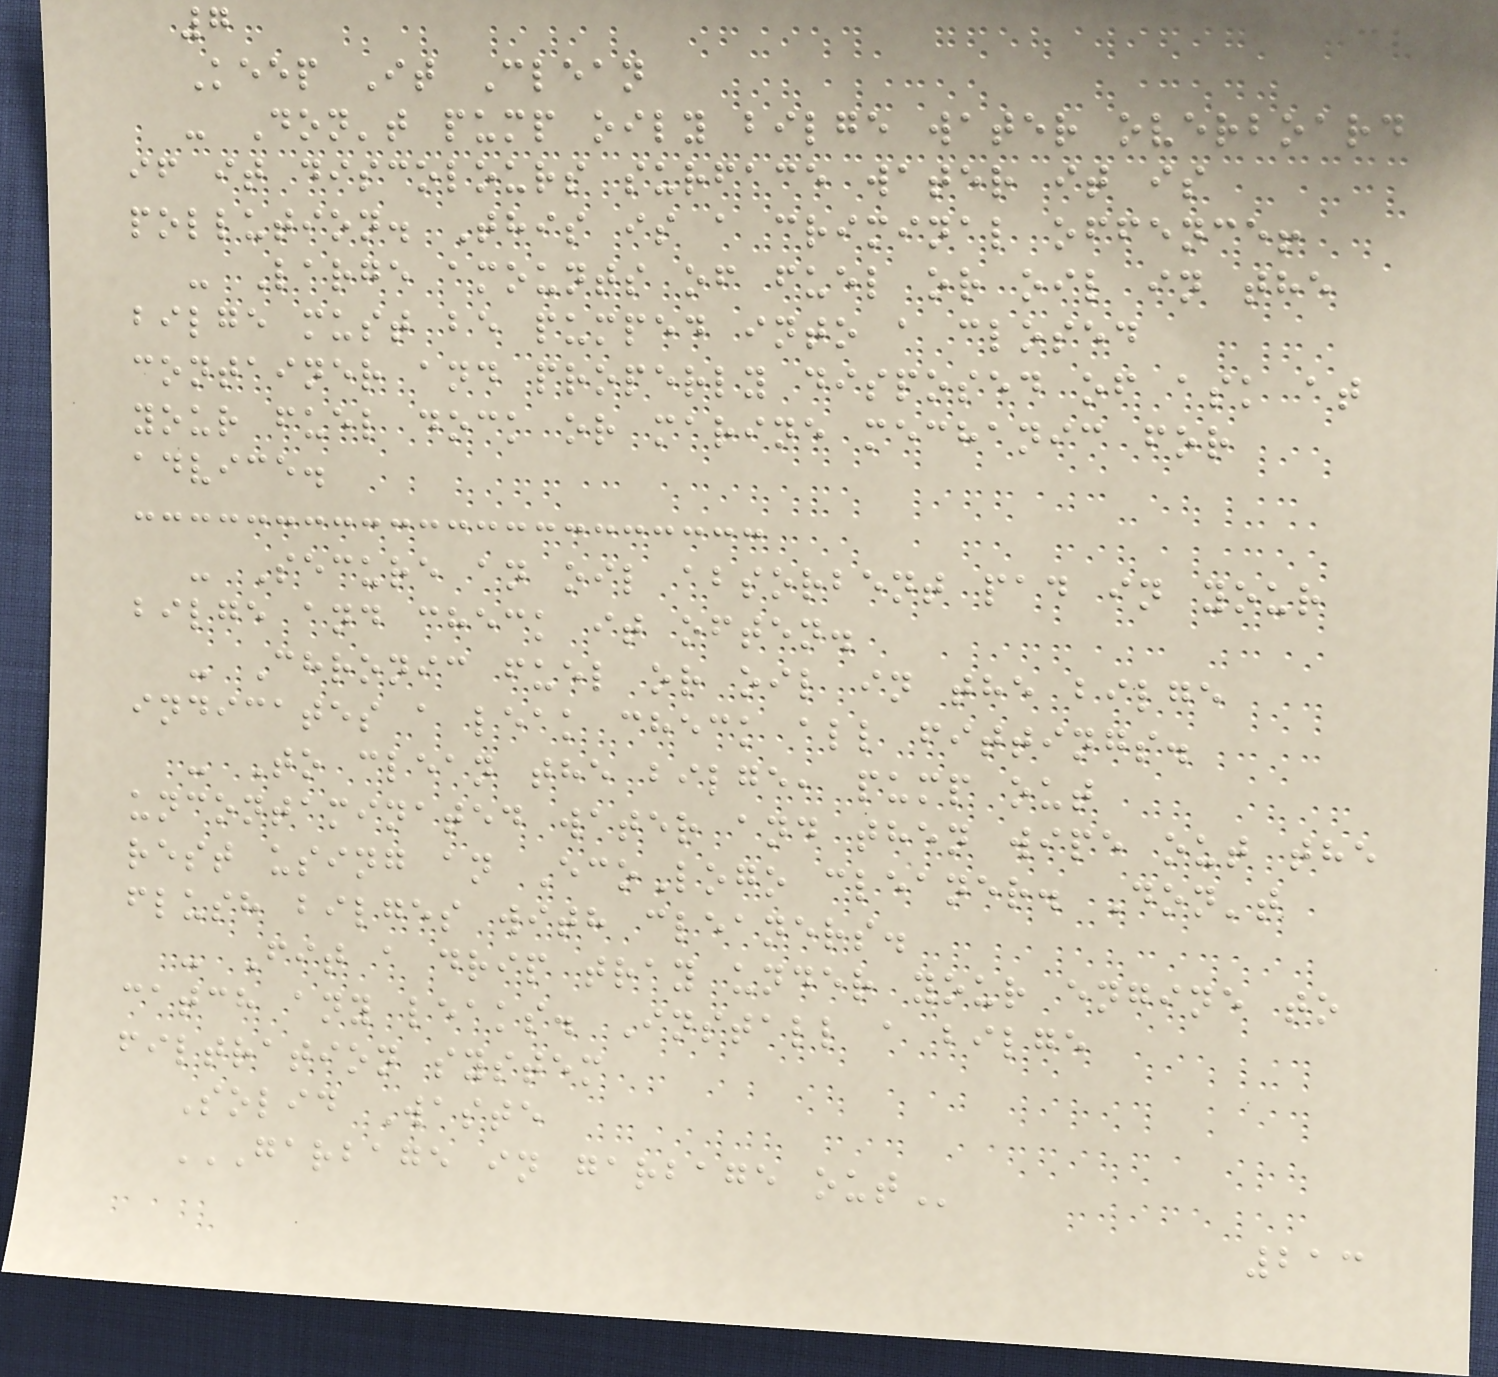7
Keep It Clean
- Don't pump oily bilge water overboard
if it discolours surface water it is
pollution. This is a criminal offence!
- Large amounts of fuel or oil in the
bilge must be pumped into a closed
container and properly disposed of ask at
your fuel dock or marine mechanic for
advice.
- Secure an oil absorbent pad in your
bilge and check it often.
- Chronic fuel or oil in the bilge
indicates a leak check all fittings.
- To clean the bilge, pump out
uncontaminated water and then wipe out the
rest using an EcoLogo cleaner. Don't
flush bilges with cleaners.
- Fit a drip tray under your engine to
catch any leaks. Install a bilge
filtration system
Solid Waste
GARBAGE IN GARBAGE OUT
213
